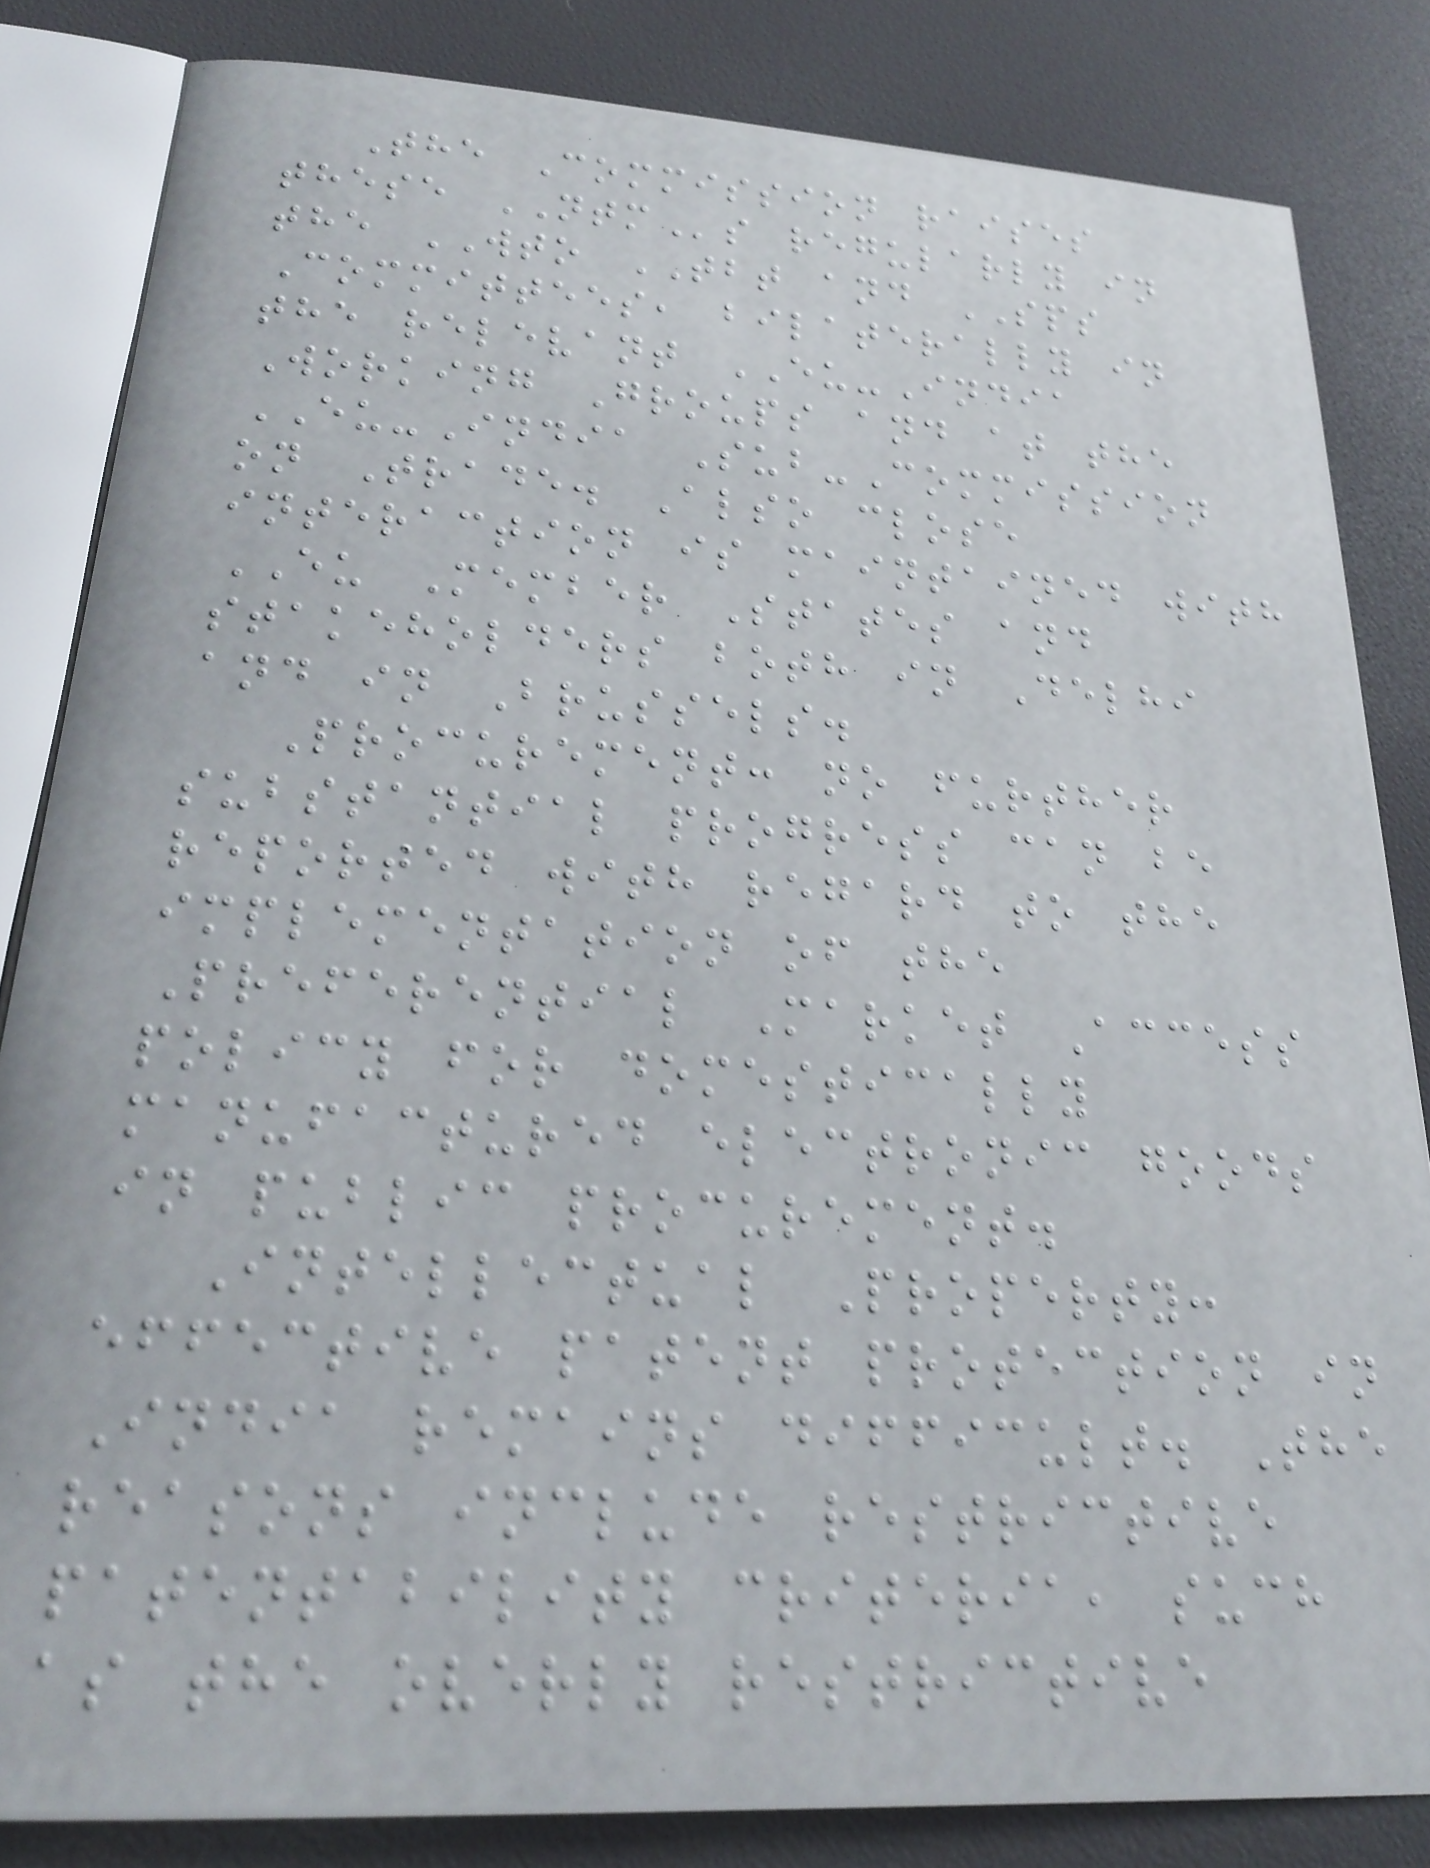The Commission raises
these NTMs regularly in
the WTO TBT and SPS
Committees, bilaterally in
the relevant EU-India
Working Groups and at the
EU-India Sub-Commission
on Trade. Also close
interaction is maintained with
EU Member States and
stakeholders both in Delhi
and in Brussels.
Procurement: no further
substantial progress can be
reported with regard to the
implementation of the
Preferential Market Access
policy for domestically
manufactured electronic goods
in public procurement.
Intellectual Property:
effective patent protection in
India remains difficult. The
reasons include restrictive
patentability criteria, such
as the overly restrictive
